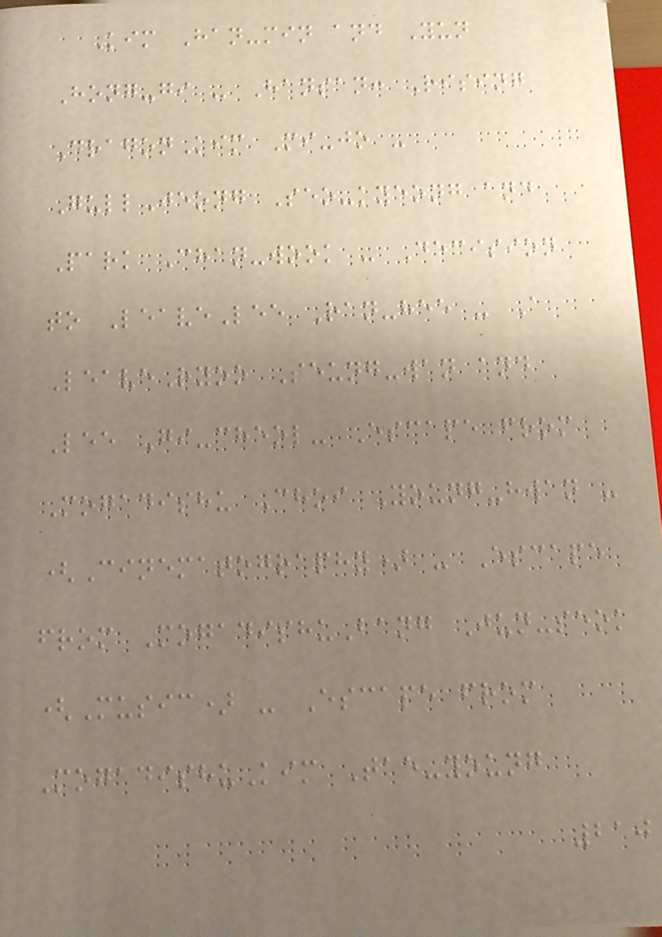Kim Han-min and Yun
Hong-gi - Hansan: Rising
DragonKim Mi-jo -
GullJeong Seo-kyeong and
Park Chan-wook - Decision
to LeaveLee Ran-hee - A
LeaveRyoo Seung-wan and
Lee Gi-cheol- Escape from
Mogadishu Choi Young-hwan -
(Cinematography) - Escape
from MogadishuBang Jun-seok
(Music) - Escape from
MogadishuKim Tae-young
210
